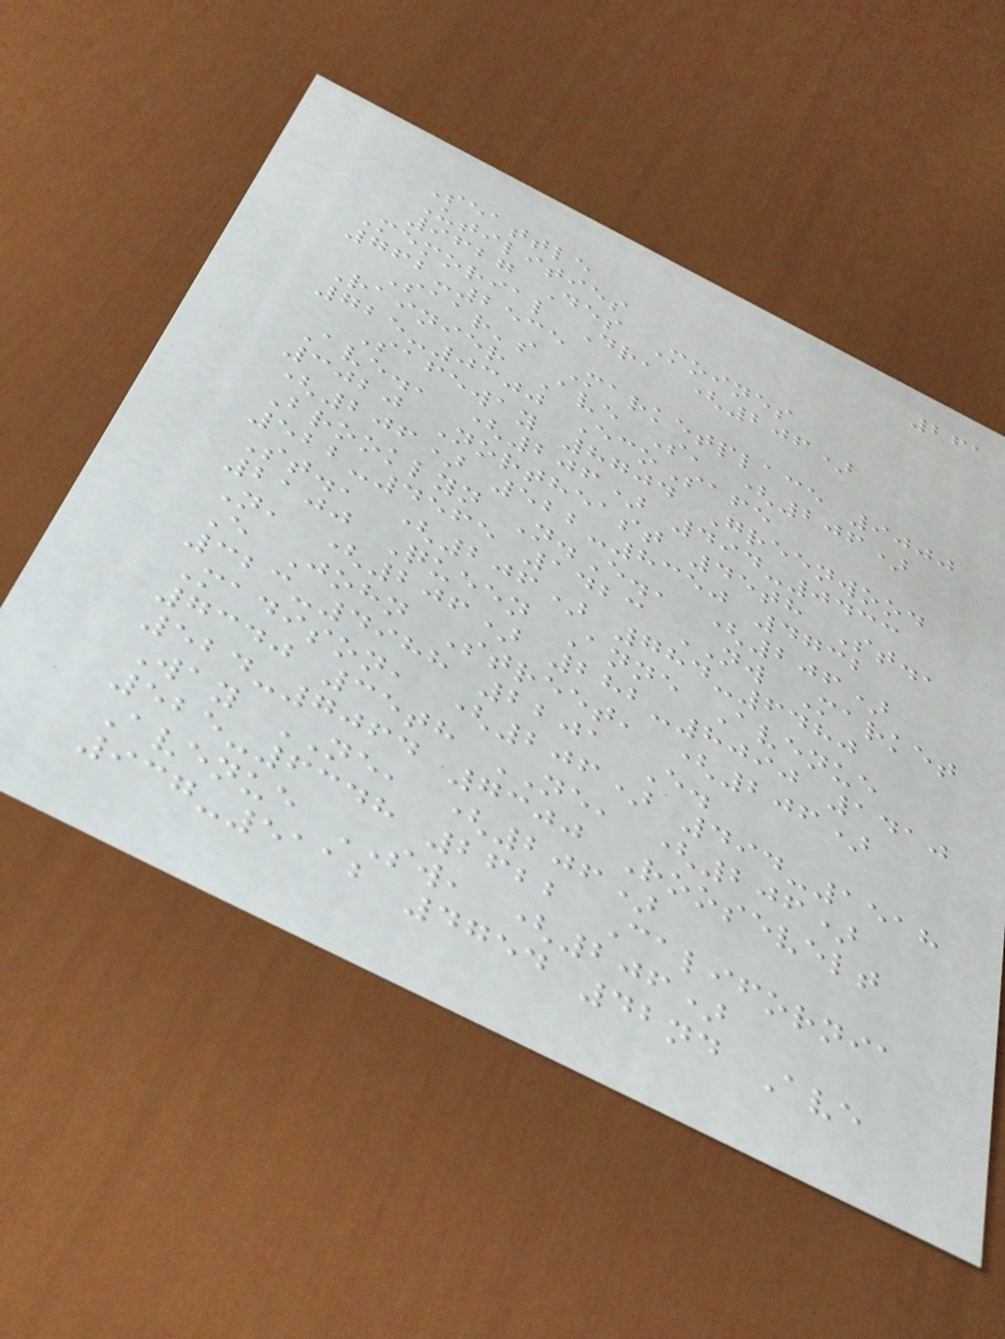261
Seattle
Utilities
9627 Des Moines
Memorial Dr, (206)
762-2535
Saar's Marketplace 9000
Rainier Ave S, (206)
725-0300 EcoSafe
Safeway 8704 Greenwood
Ave., (206) 494-0433
3020 Northeast 45th St.,
(206) 522-8350 4732
Brooklyn N.E., (206)
522-4565 1423 NW Market
St., (206) 784-6480
2100 Queen Anne Avenue
N, (206) 282-8090 1410
E John Street, (206)
323-4988 2201 E.
Madison, (206) 494-1518
7340 35th NE, (206)
524-7064 7300 Roosevelt
Way NE, (206)
525-6348 2622 California
Avenue SW, (206)
937-5112 4754 42nd Ave
